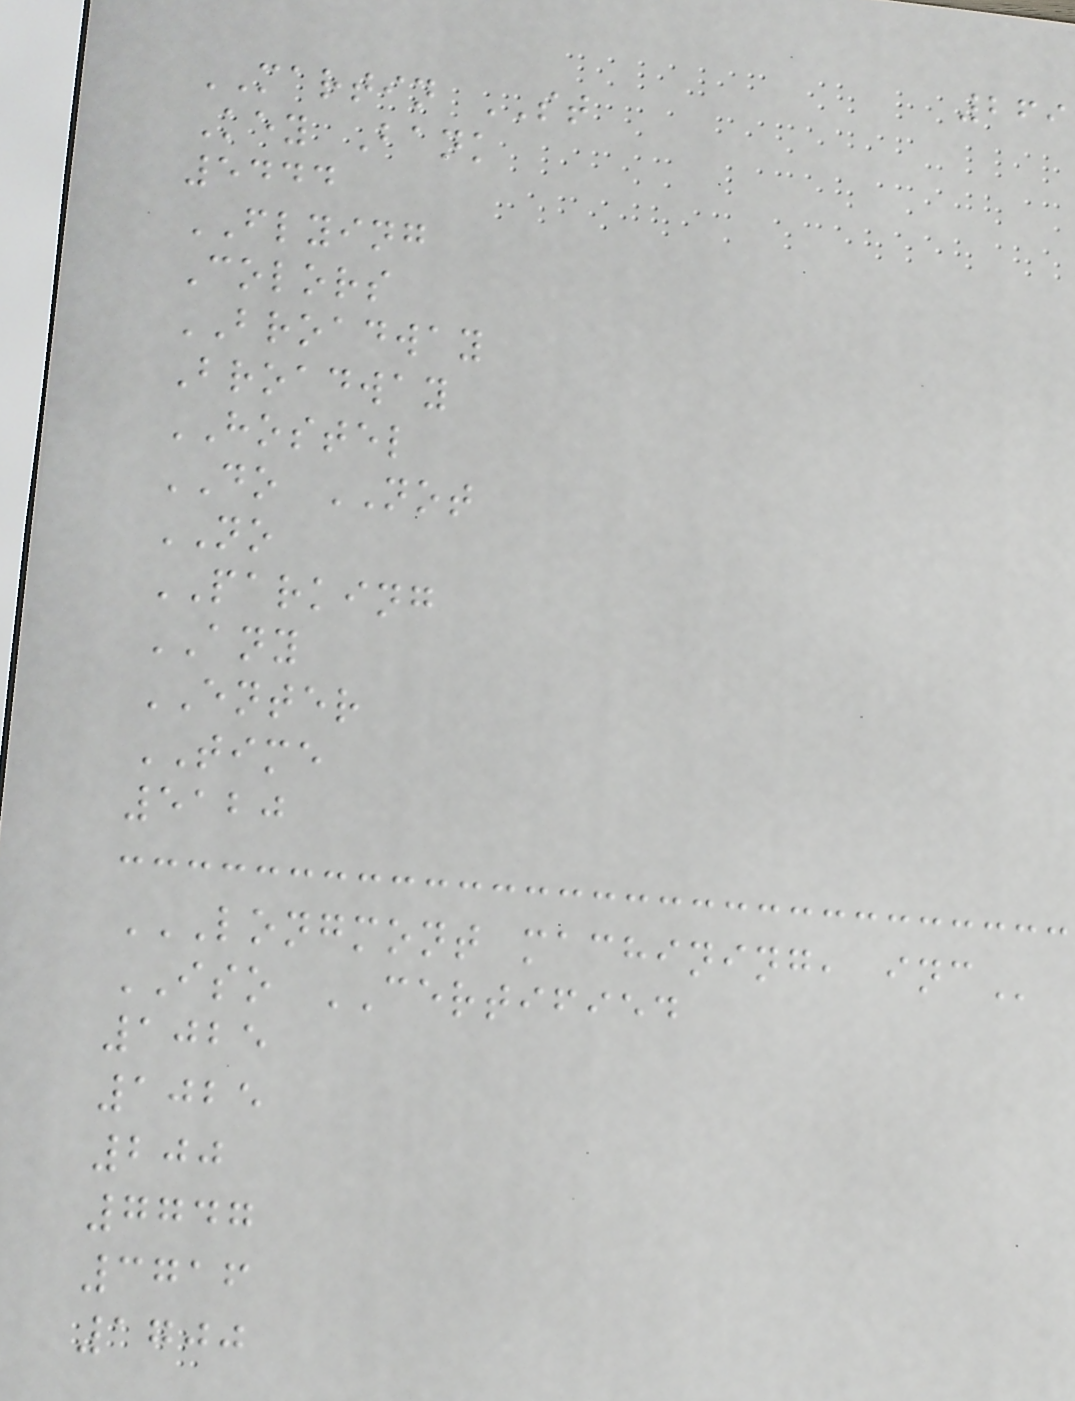269
MARTIN ST
Key Bank
5444
FLYING
Colors
BROADWAY
Broadway
HOSTEL
DO NOT
NO
PARKING
ANY
ENTER
TIME
5120
LONGMONT MACHINING, INC
ISO CERTIFIED
1025
1025
200
7747
3716
1700
